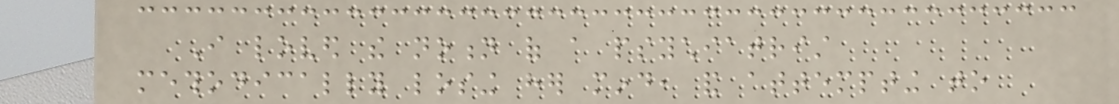I loved the notion of a psychiatrist
methodically losing her mind, and attempting to
